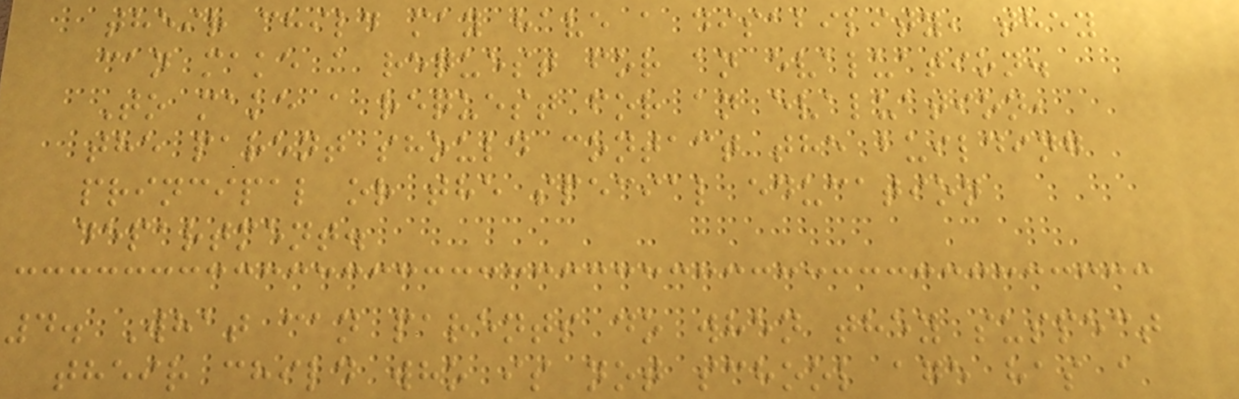their child may have a disability, they
can make a request for an evaluation.
To make a request for an evaluation,
the parent should contact the building
principal or the special education
department.
4. What can parents do when they suspect
their child who is not school age has a
